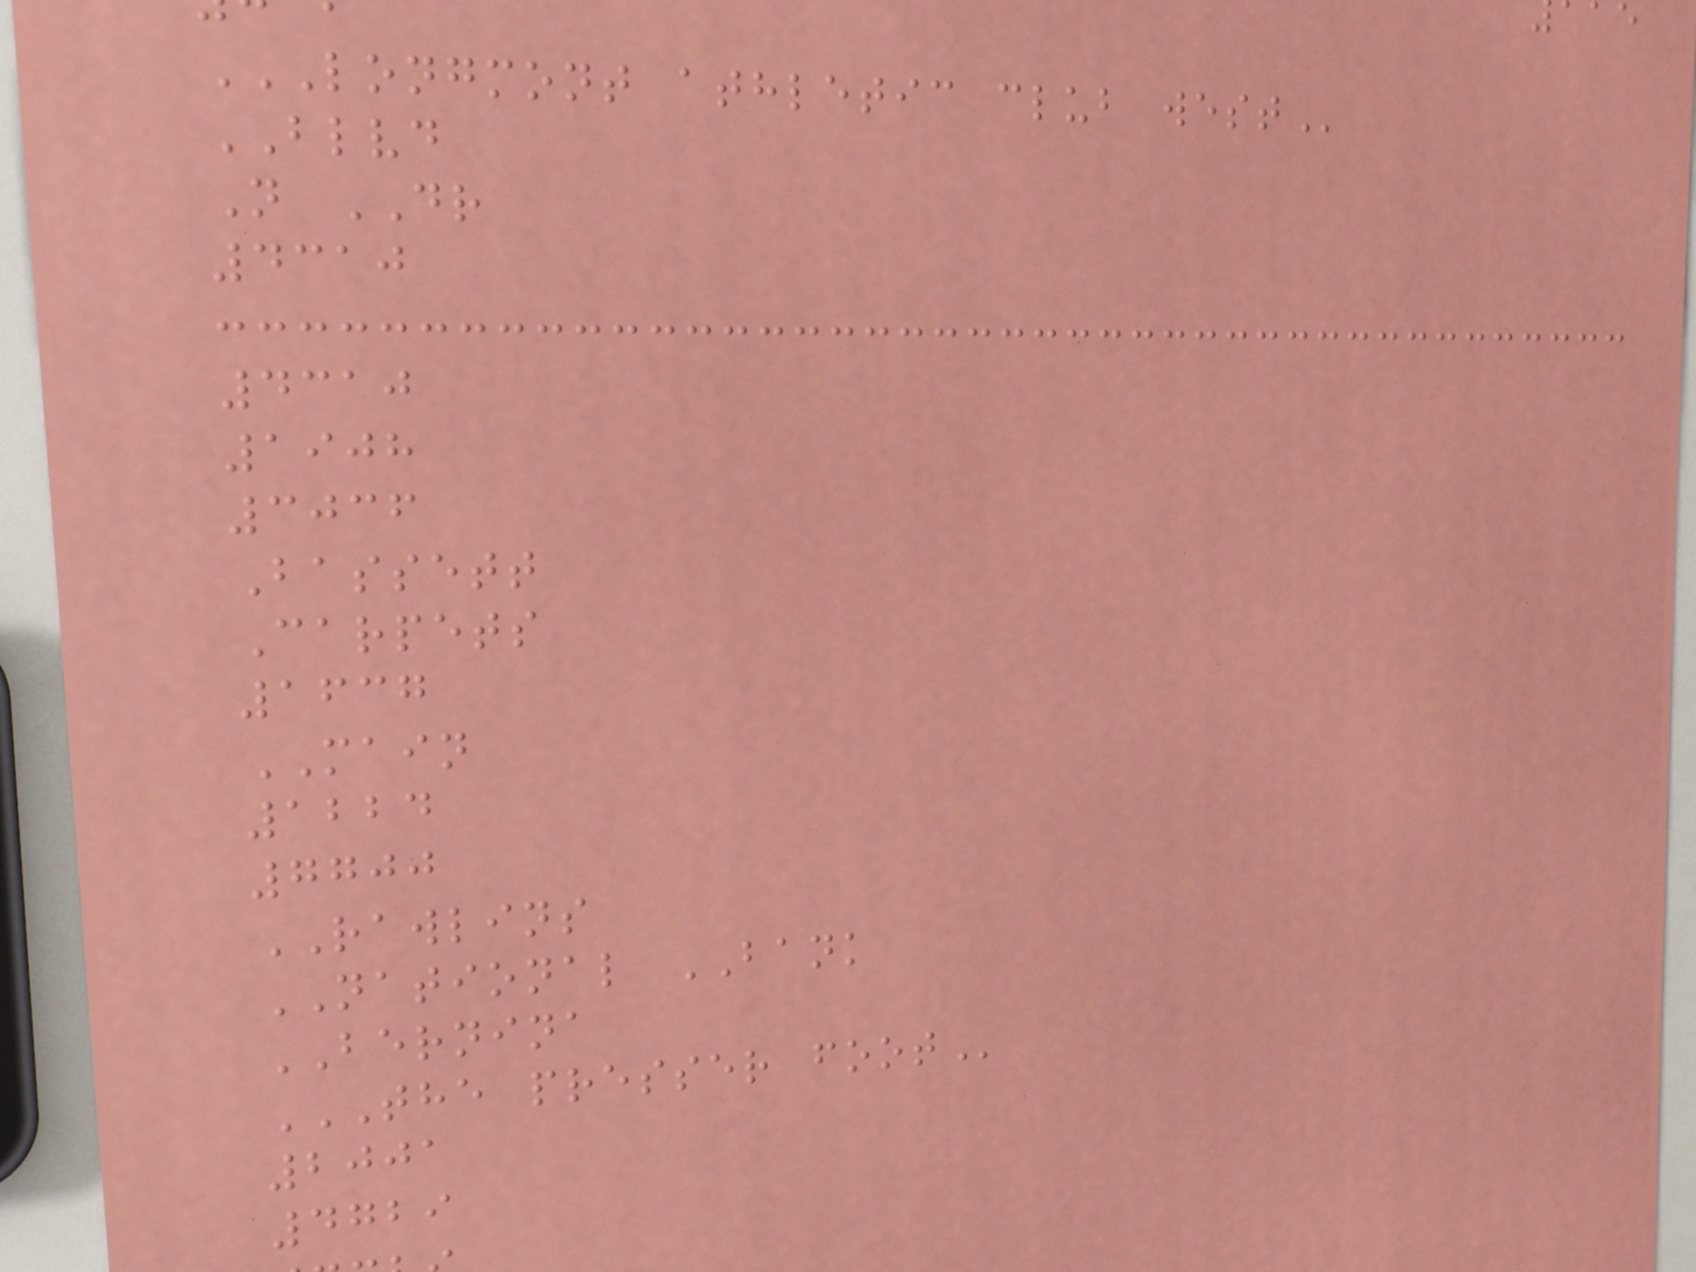LONGMONT ATHLETIC CLUB WEST
BLVD
N DR
4310
4310
1908
3036
Bassett
Carpets
1637
MAIN
1224
7700
RAWLINS
NATIONAL BANK
BERNINA
THE PRESSER FOOT
2001
4729
